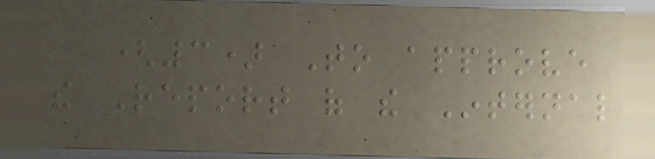(3) To approve
the Report of the Internal
